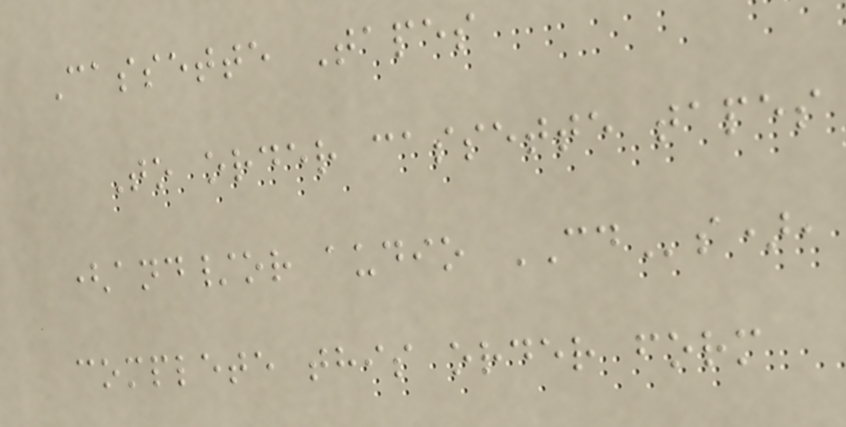Cassette Tapes
To order cassette tapes
(and/or audio CDs),
complete this order form
